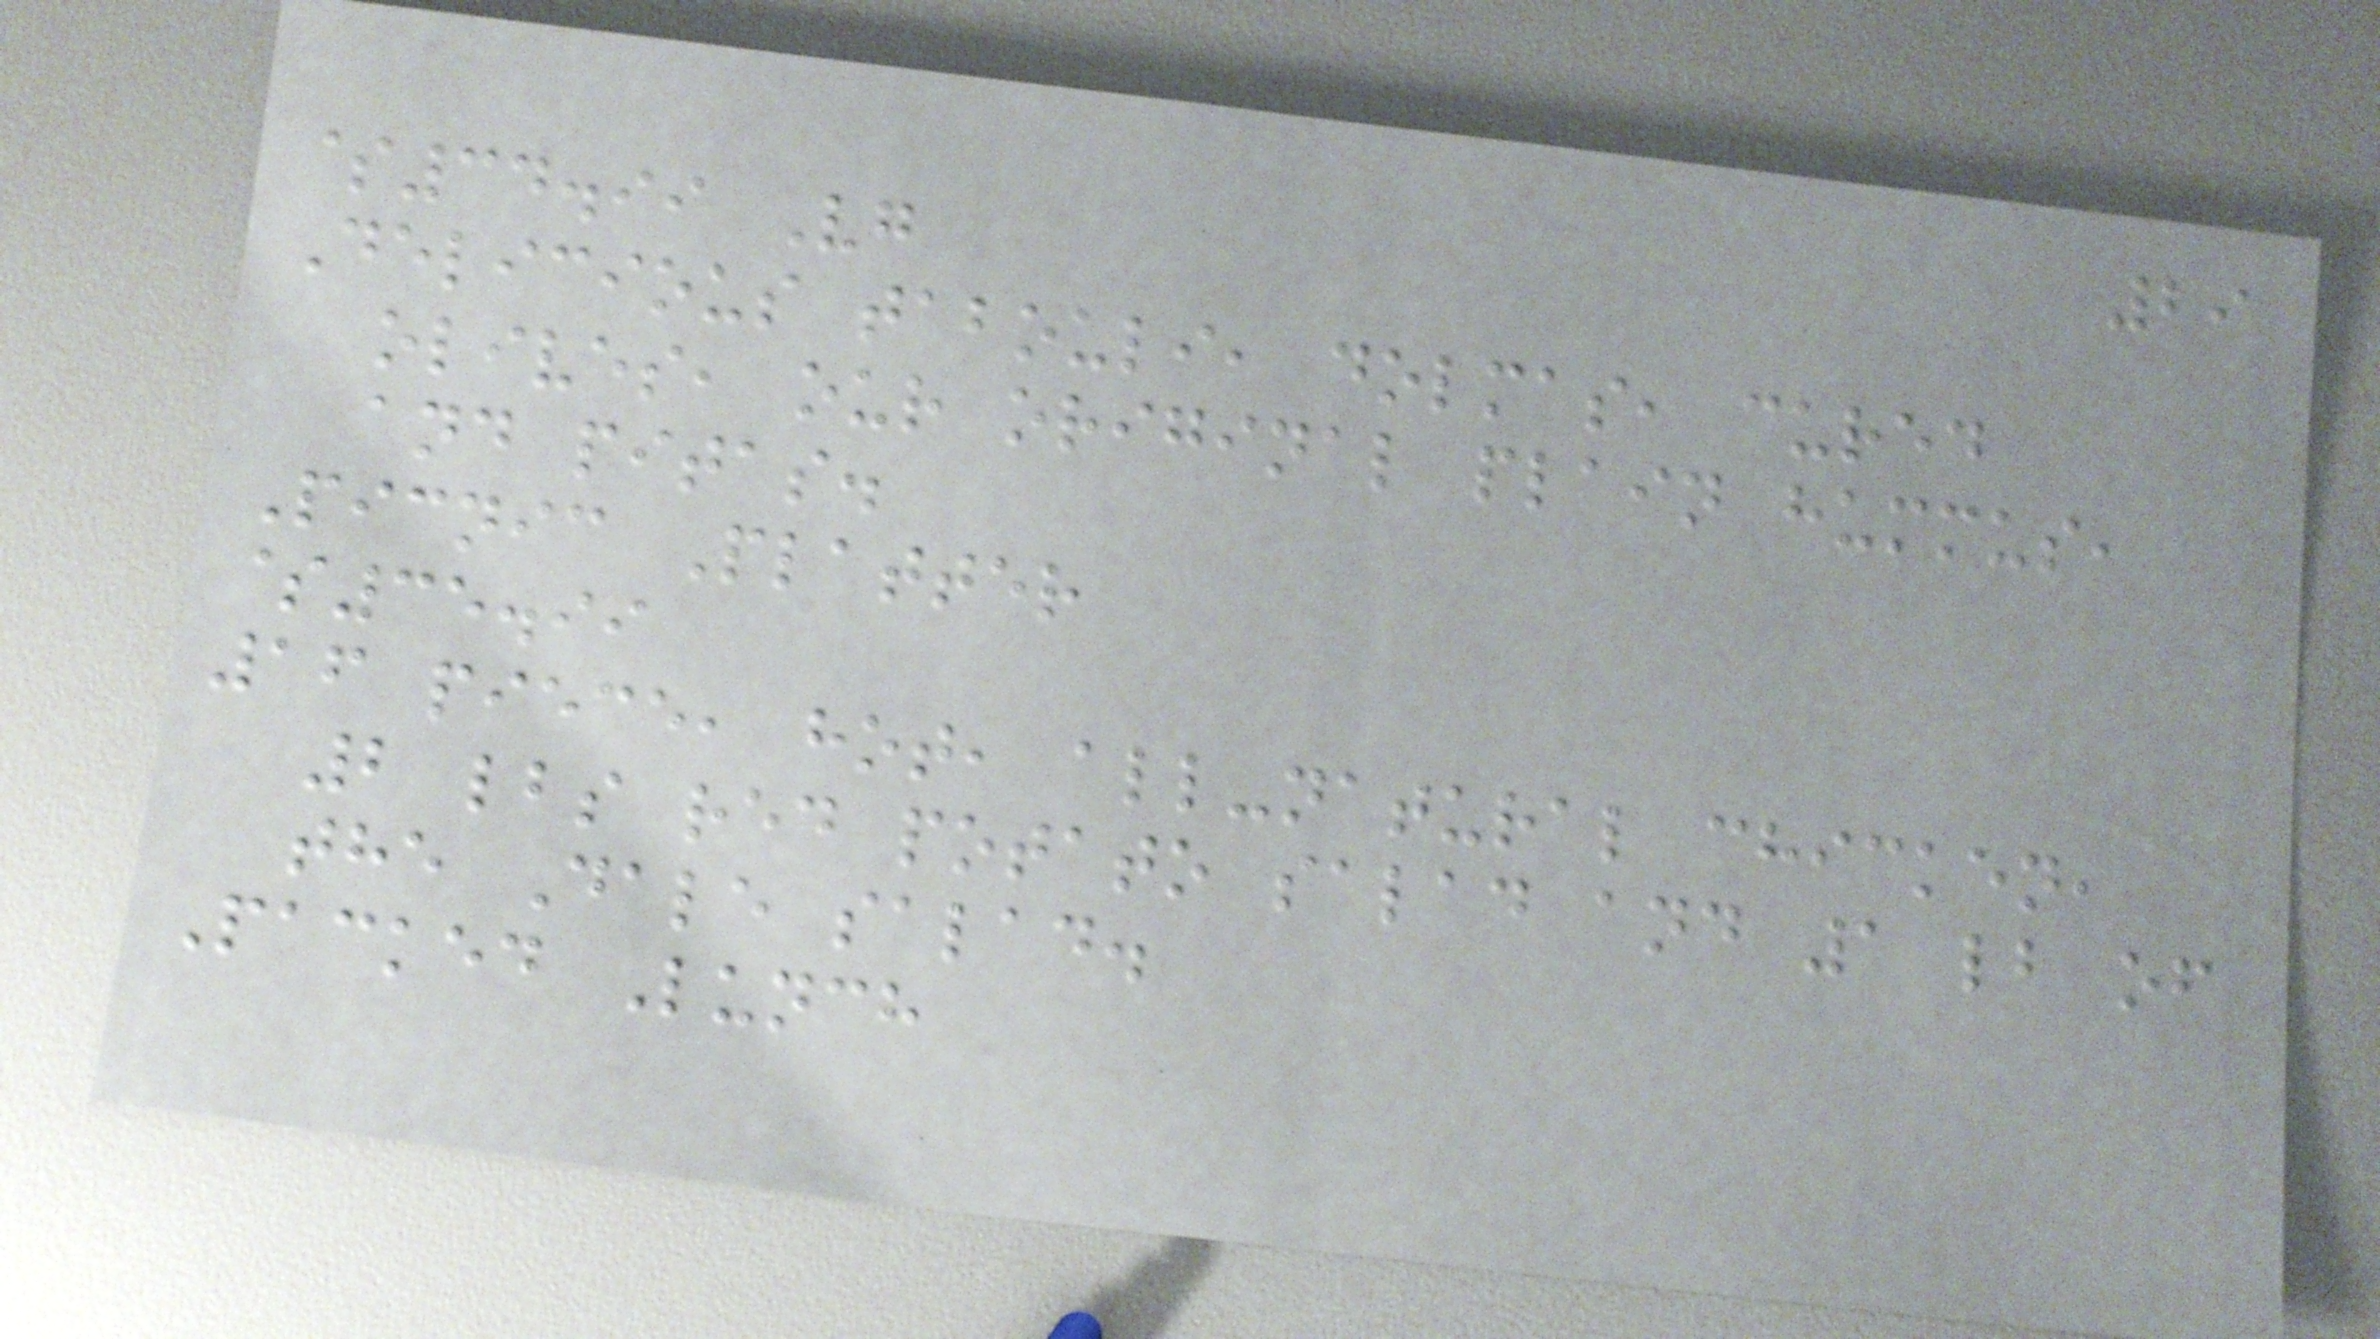29
$34.99 Vg
Delicious tabouli, dolmas, cured
olives, our original plain hummus,
and pitas.
Picnic Platter
$35.99
16 piece, hot, all-natural chicken,
2 lbs red potato salad and 1 lb of
the Dale salad.
Packed Lunch
